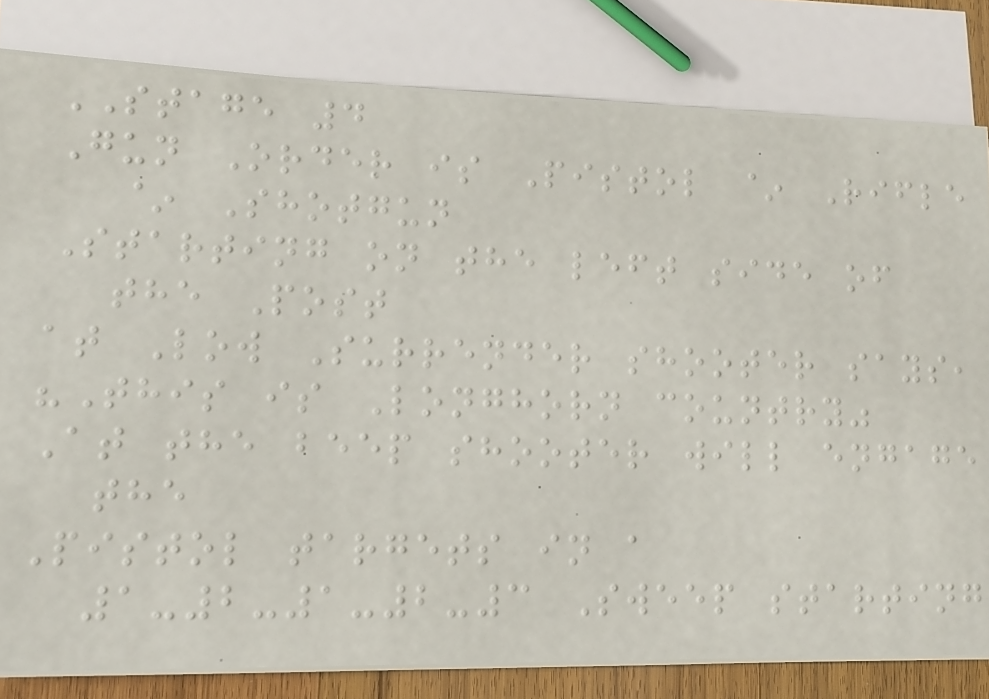STAGE 4
Gun Order is Pistol ~ Rifle
~ Shotgun
Starting on the left side of
the Post
at Low Surrender shooter says,
"This is Longhorn country"
At the beep shooter will engage
the
Pistol targets in a
1-2-1-2-3 Sweep starting
